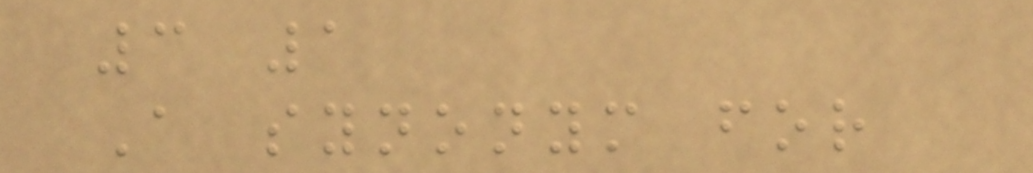3 1
A synonym for
